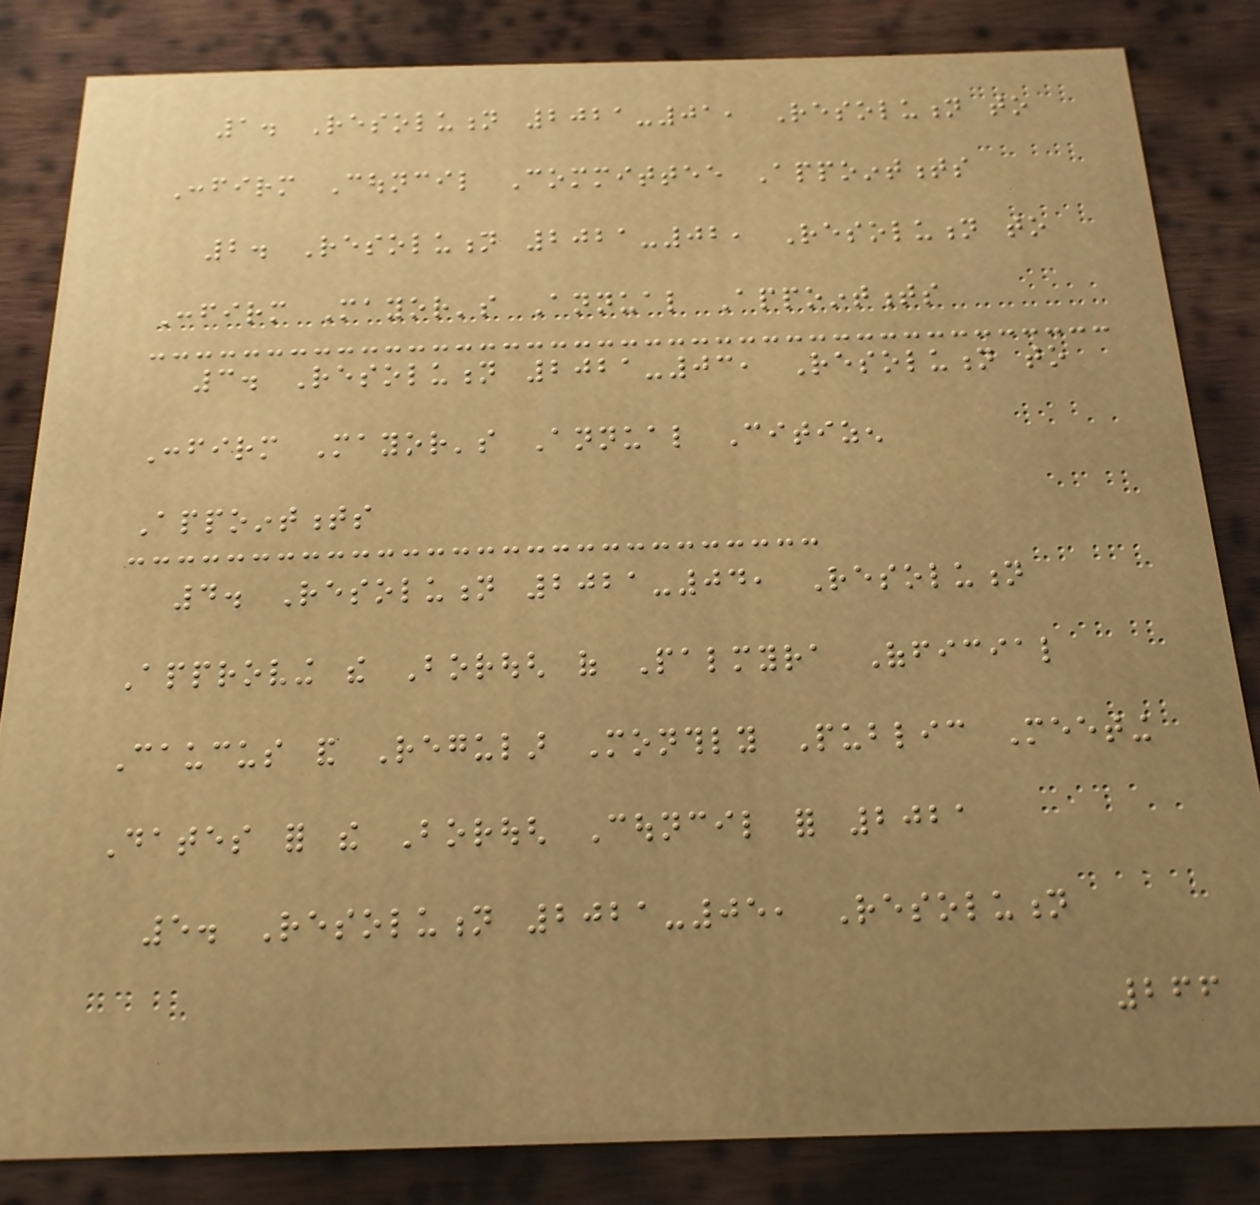1. Resolution 2021-01, Resolution to
Confirm Council Committee Appointments
2. Resolution 2021-02, Resolution to
Confirm Mayor's Annual Appointments
3. Resolution 2021-03, Resolution to
Confirm Mayor's Annual Citizen
Appointments
4. Resolution 2021-04, Resolution
Approving the Borough of Palmyra Official
Caucus and Regular Monthly Public Meeting
Dates for the Borough Council for 2021
5. Resolution 2021-05, Resolution
266
